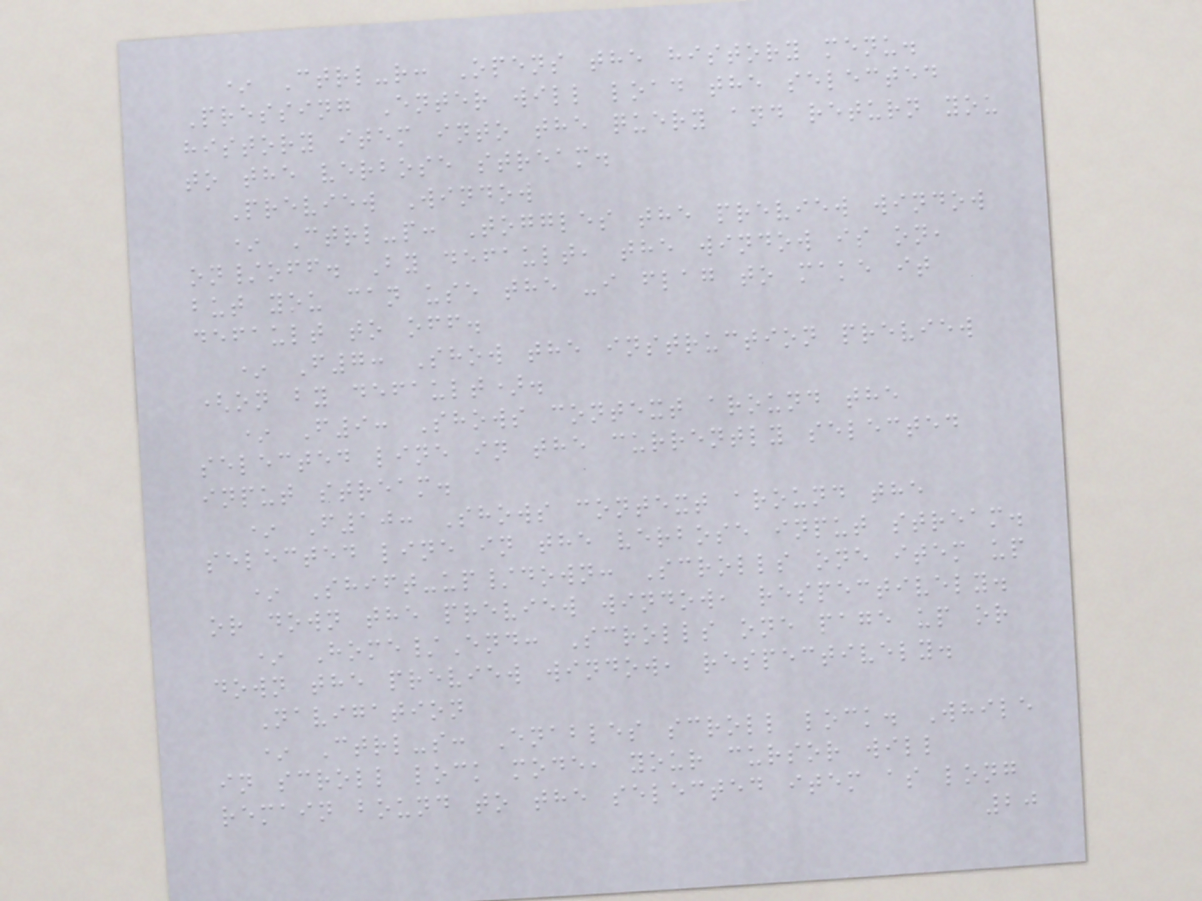* Ctrl-r: Opens the history menu.
Pressing Enter will load the selected
history item into the query and return you
to the verbose stream.
Preview Window
* Ctrl-p: Toggles the preview window
on/off. By default, the window is on,
but you can use the -i flag to make it
default to off.
* F7: Show the instruction preview
(on by default).
* F9: Shows context around the
selected line in the currently selected
input stream.
* F10: Shows context around the
selected line in the verbose input stream.
* Shift-up/down: Scrolls one item up
or down the preview window, respectively.
* Home/End: Scrolls one page up or
down the preview window, respectively.
Navigation
* Ctrl-s: Enables scroll lock. While
in scroll lock mode, your cursor will
remain bound to the selected item as long
20
